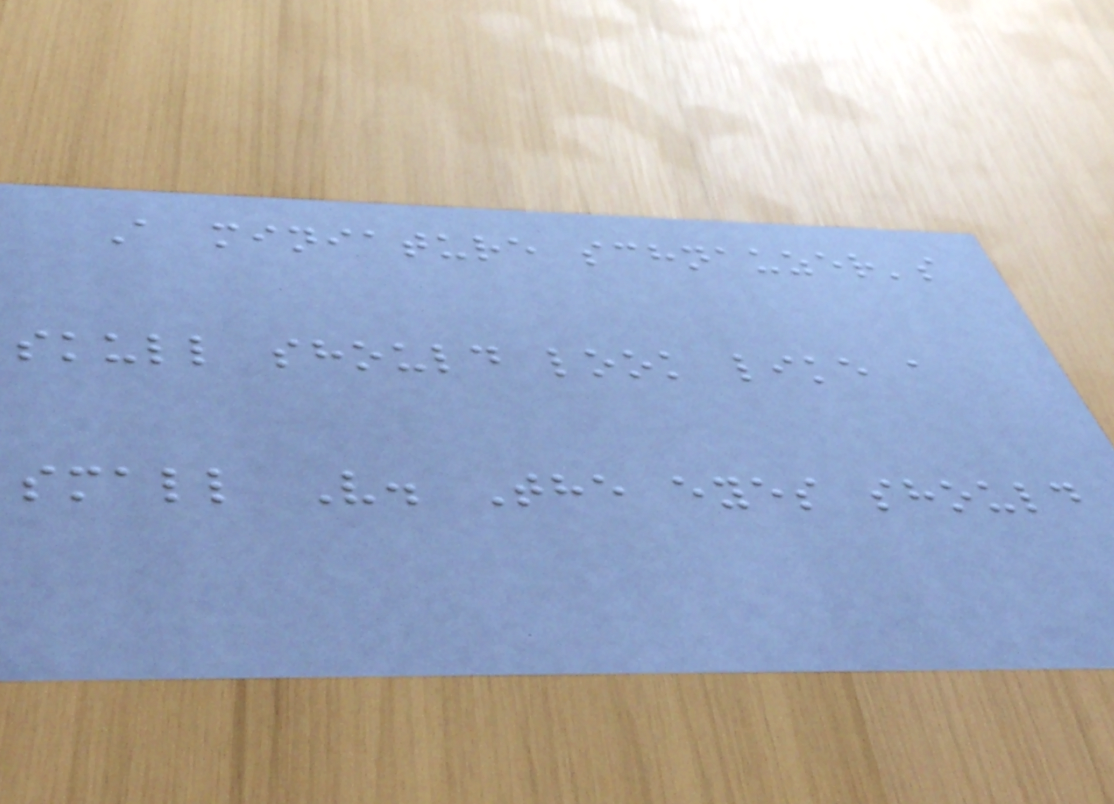A miniature schnauzer's
skull should look like a
small V. The eyes should
